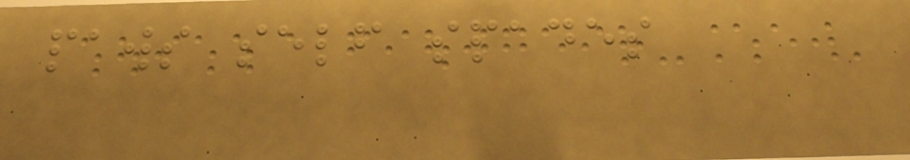paws self spades
